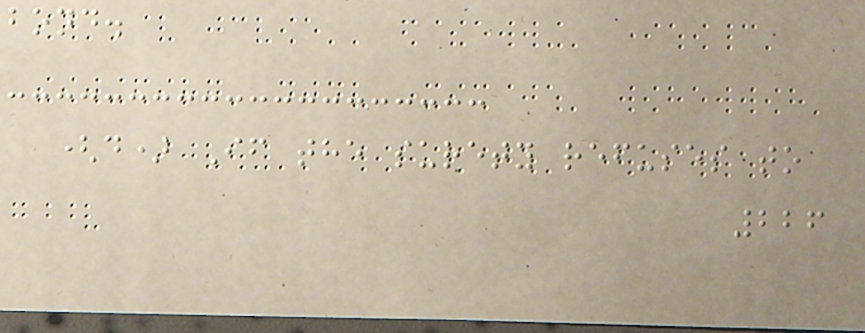bond.
(d) If the surety refuses to
226
